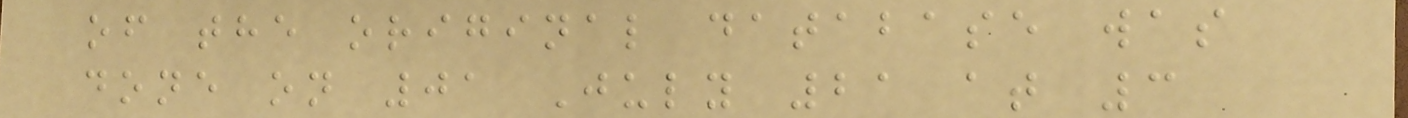of the original database was
done on 01 July 21 at 3
